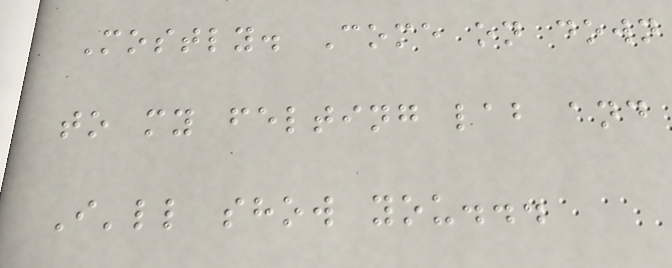Mostly. Come on down
to my felting lab and
I'll show you...
